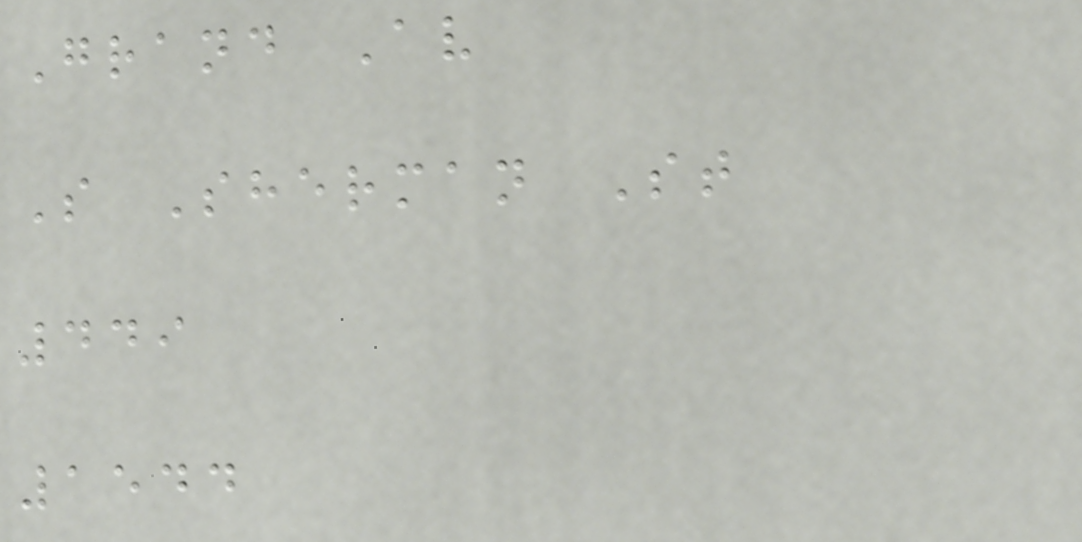Grand Av
S Sherman St
449
1544
